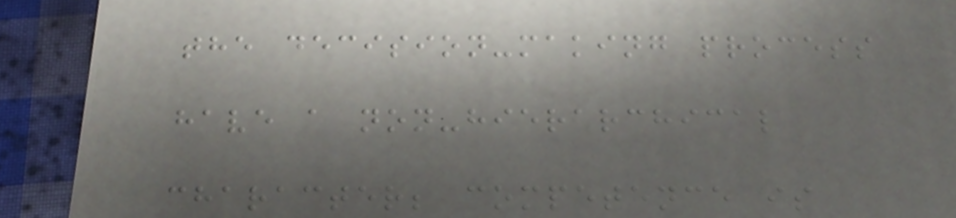the decision-making process
have a non-hierarchical
character; competence is
